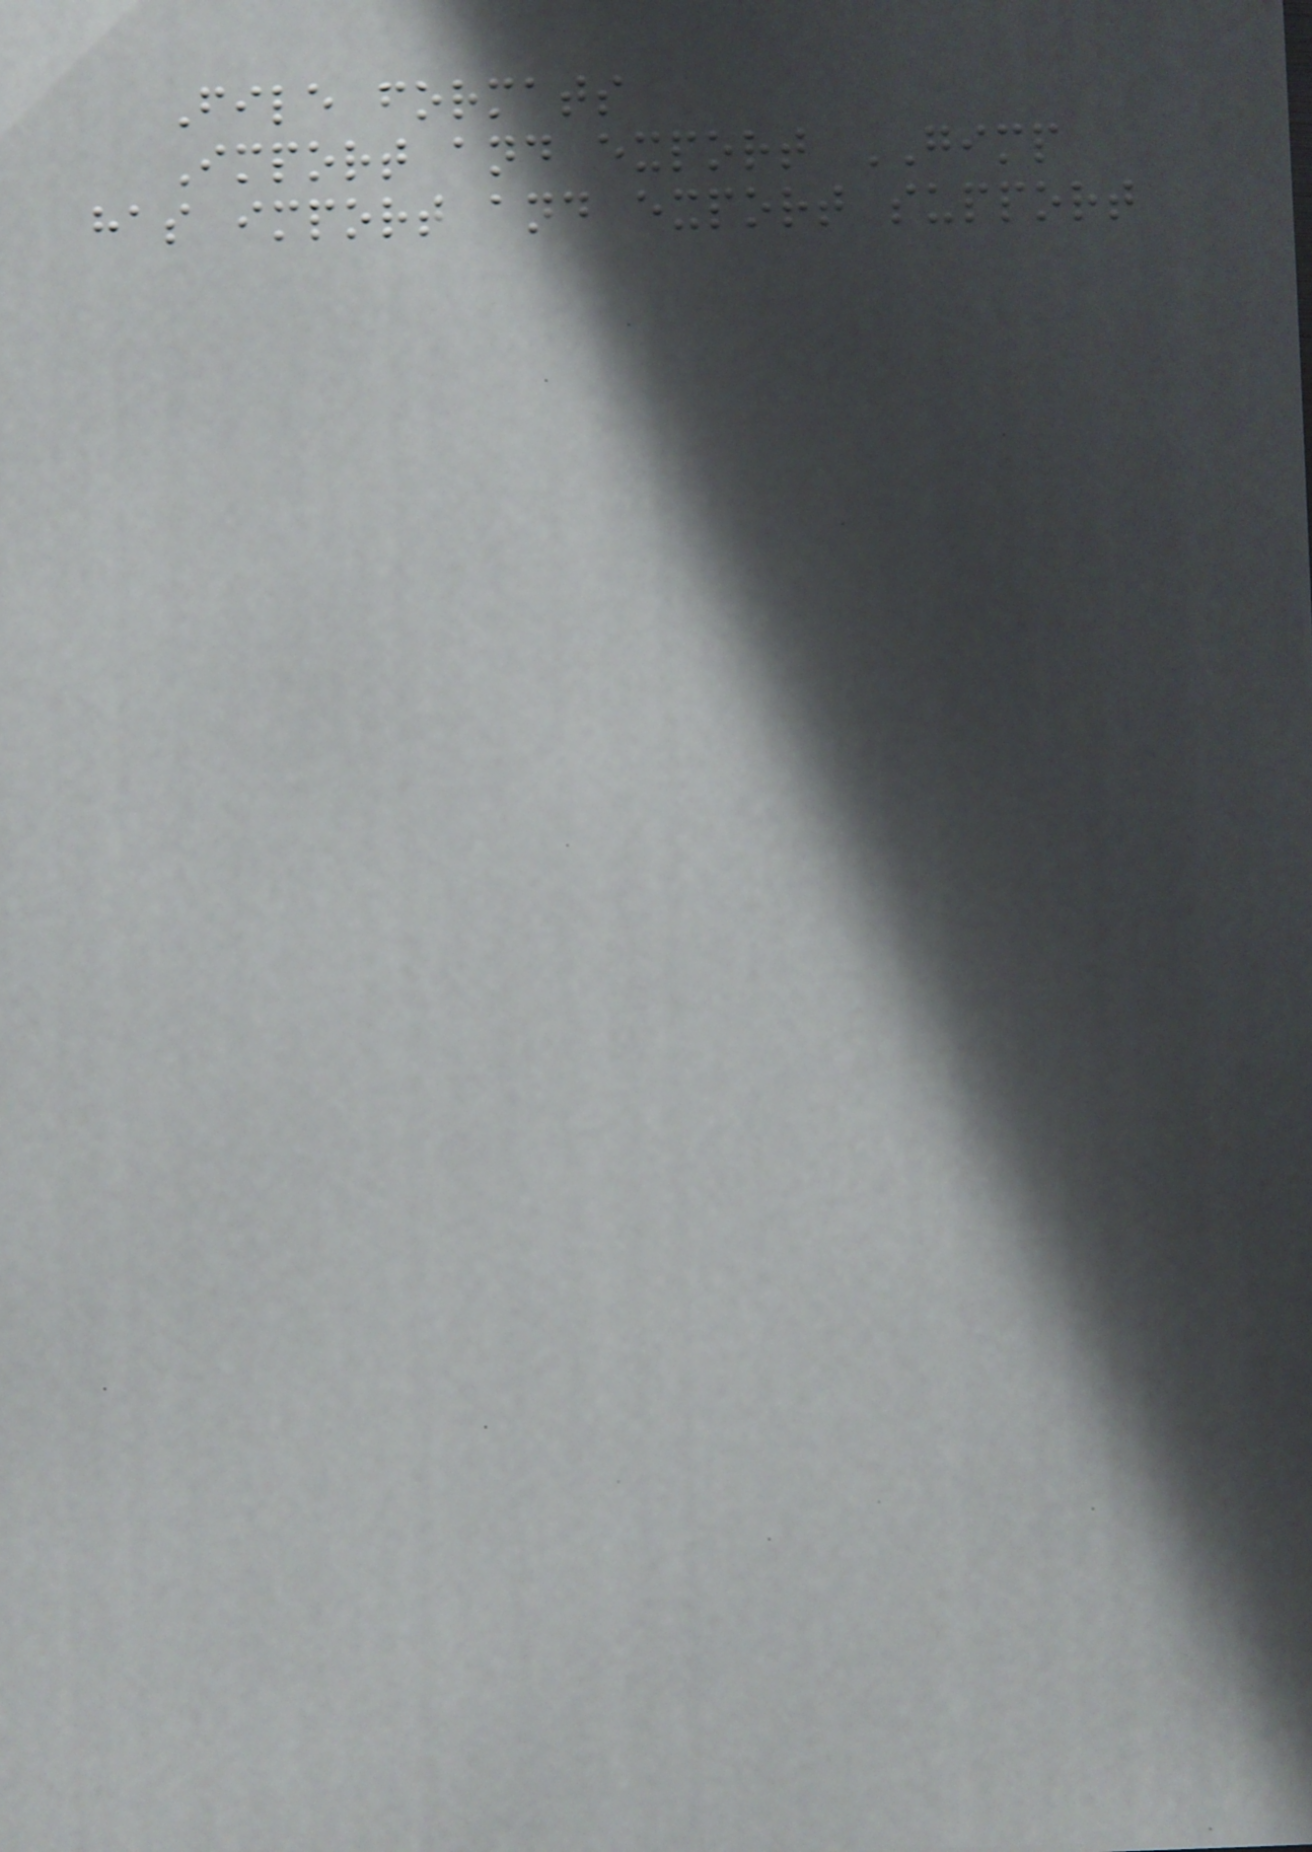File formats
Import and export GIMP
has import and export support
